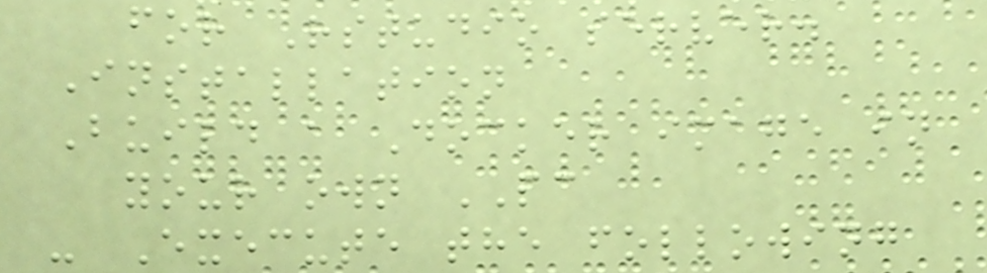for Rstudio server.
Installation
Build a Docker image in
your own PC
- Execute the following
